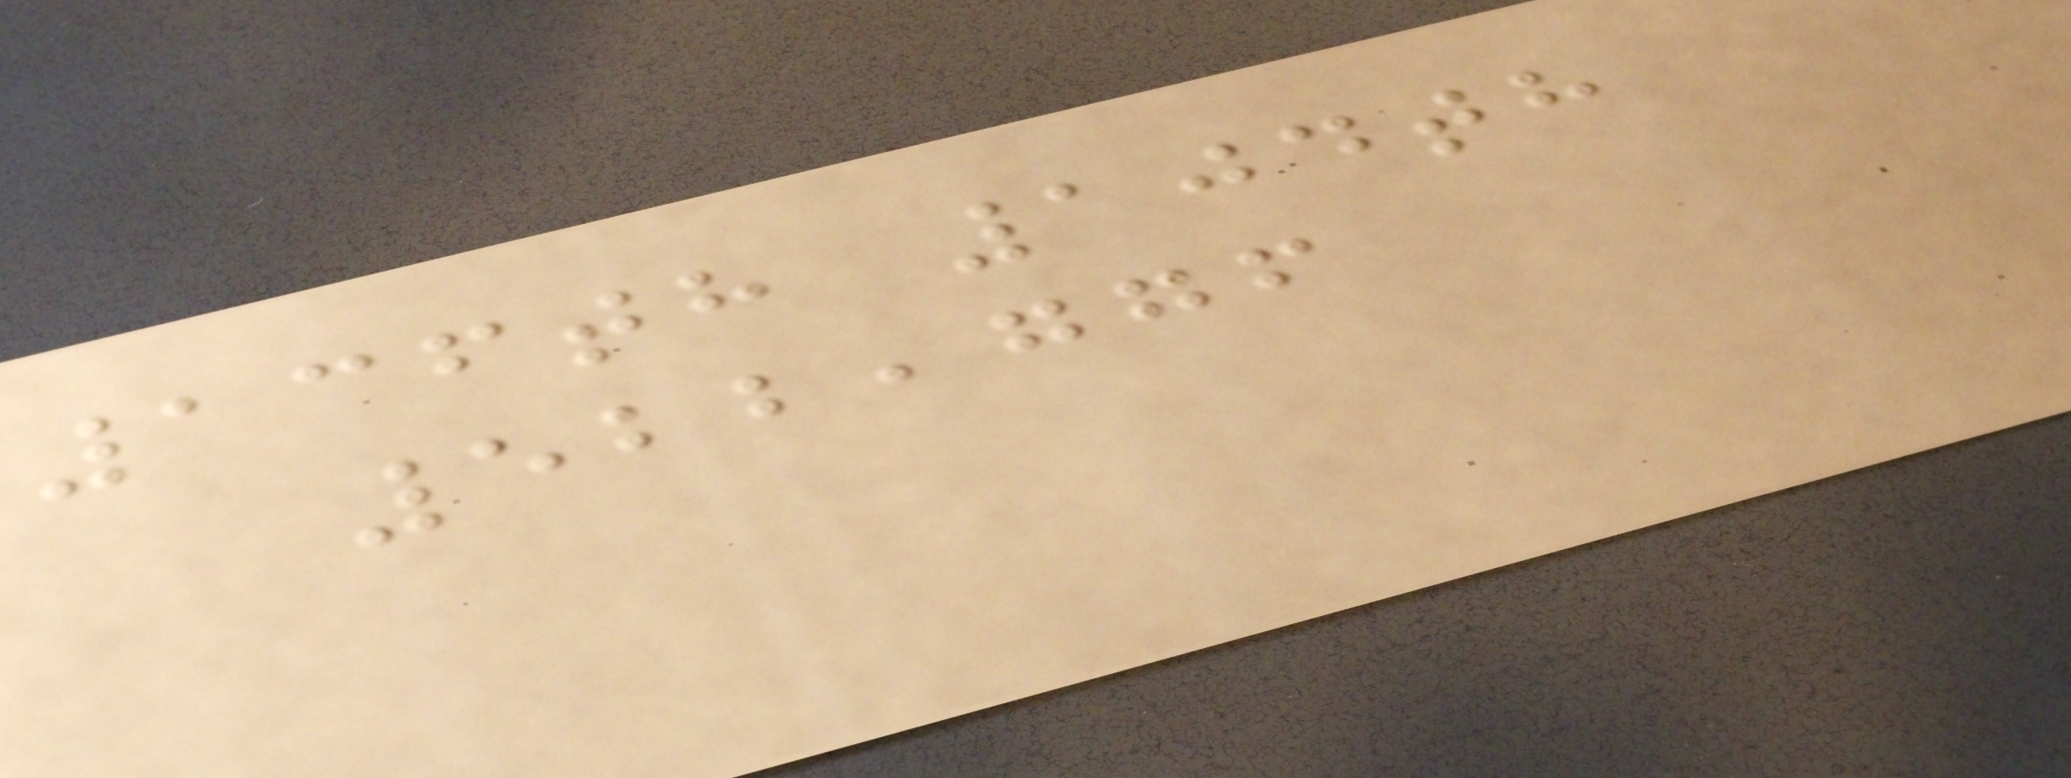136th 104th
522,776
